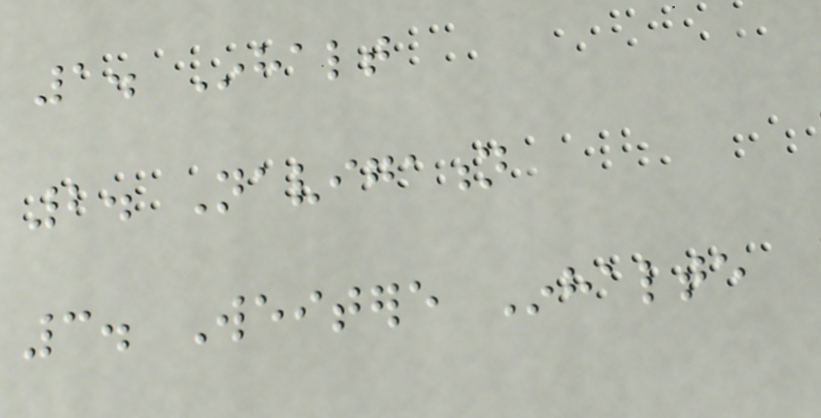1. Inhalt
2. Navigation
3. Weitere Inhalte
